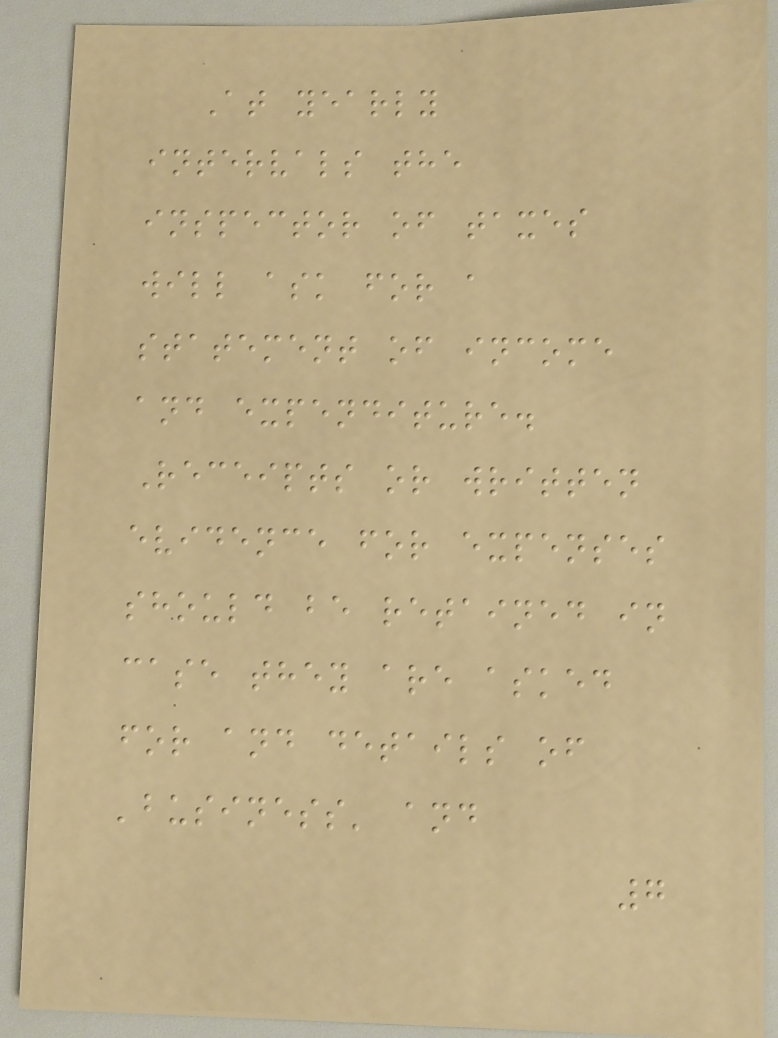At yearly
intervals the
inspector of taxes
will ask for a
statement of income
and expenditure.
Receipts or written
evidence for expenses
should be retained in
case they are asked
for and details of
'business' and
7
